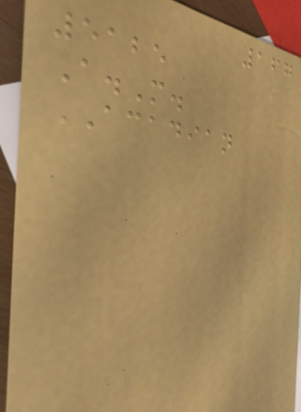167
5125
A.M.
ACADIAN
